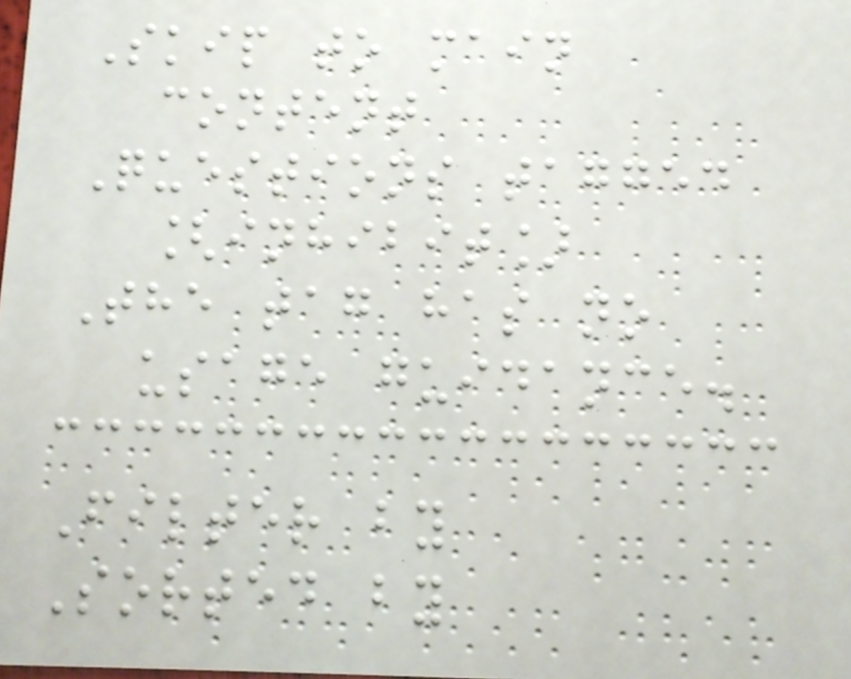Skip to main
content
Questions tagged
[inhibit]
The tag has no
usage guidance.
Filter by
Sorted by
